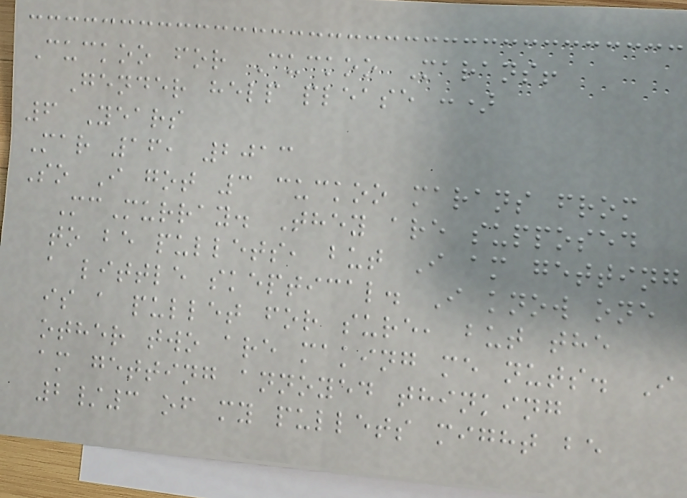Cuckoo for Cuckoo Marans!
Gender help please :)
6 Years
Mar 16, 2013
So I got 3 cuckoo marans from
McMurray. They are supposed
to be pullets, but I am getting
a little skeptical. I know one
is a pullet for sure, but the
other two are making me nuts. I
am getting annoyed thinking
2/3 of my pullets might be
